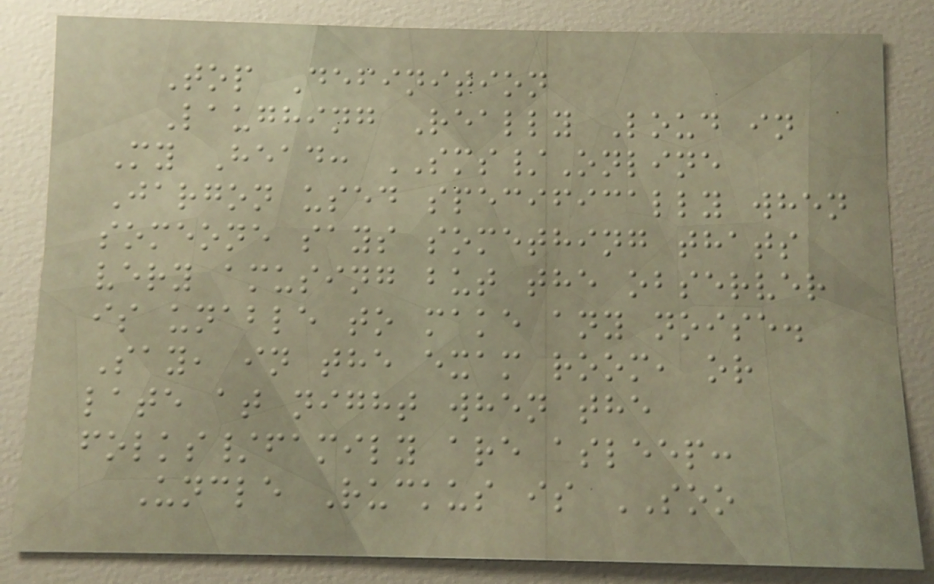Top Definition
Laughing Really Loud in
My Head: SMS/Online
Jargon used specifically when
someone says something thats
very amusing but the observer
is unable to make any noise.
Say, in the exam room, or
late at night when the
folks/family are asleep:
Uncle Ruckus is SOO
